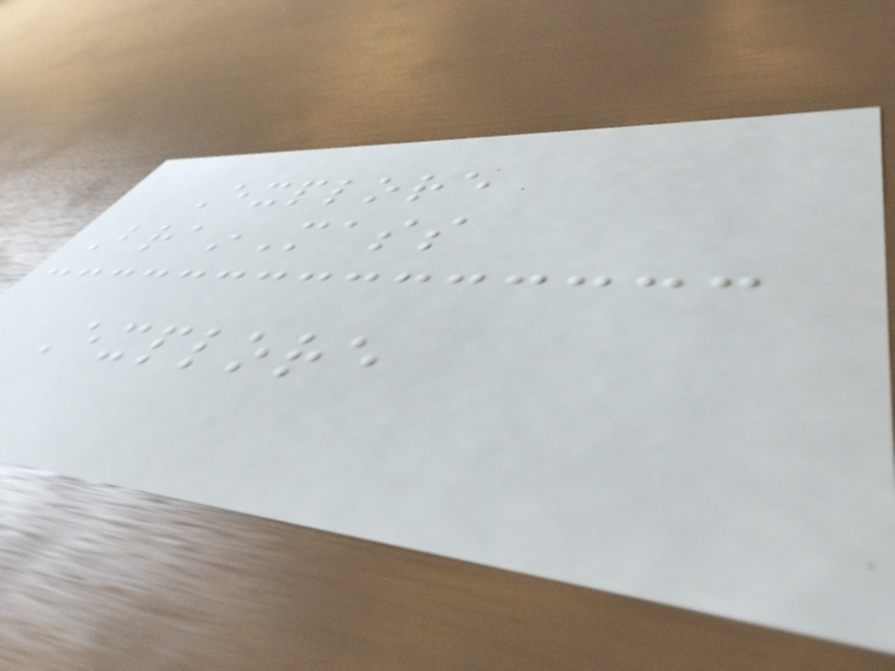Explore
BrainMass
Explore
